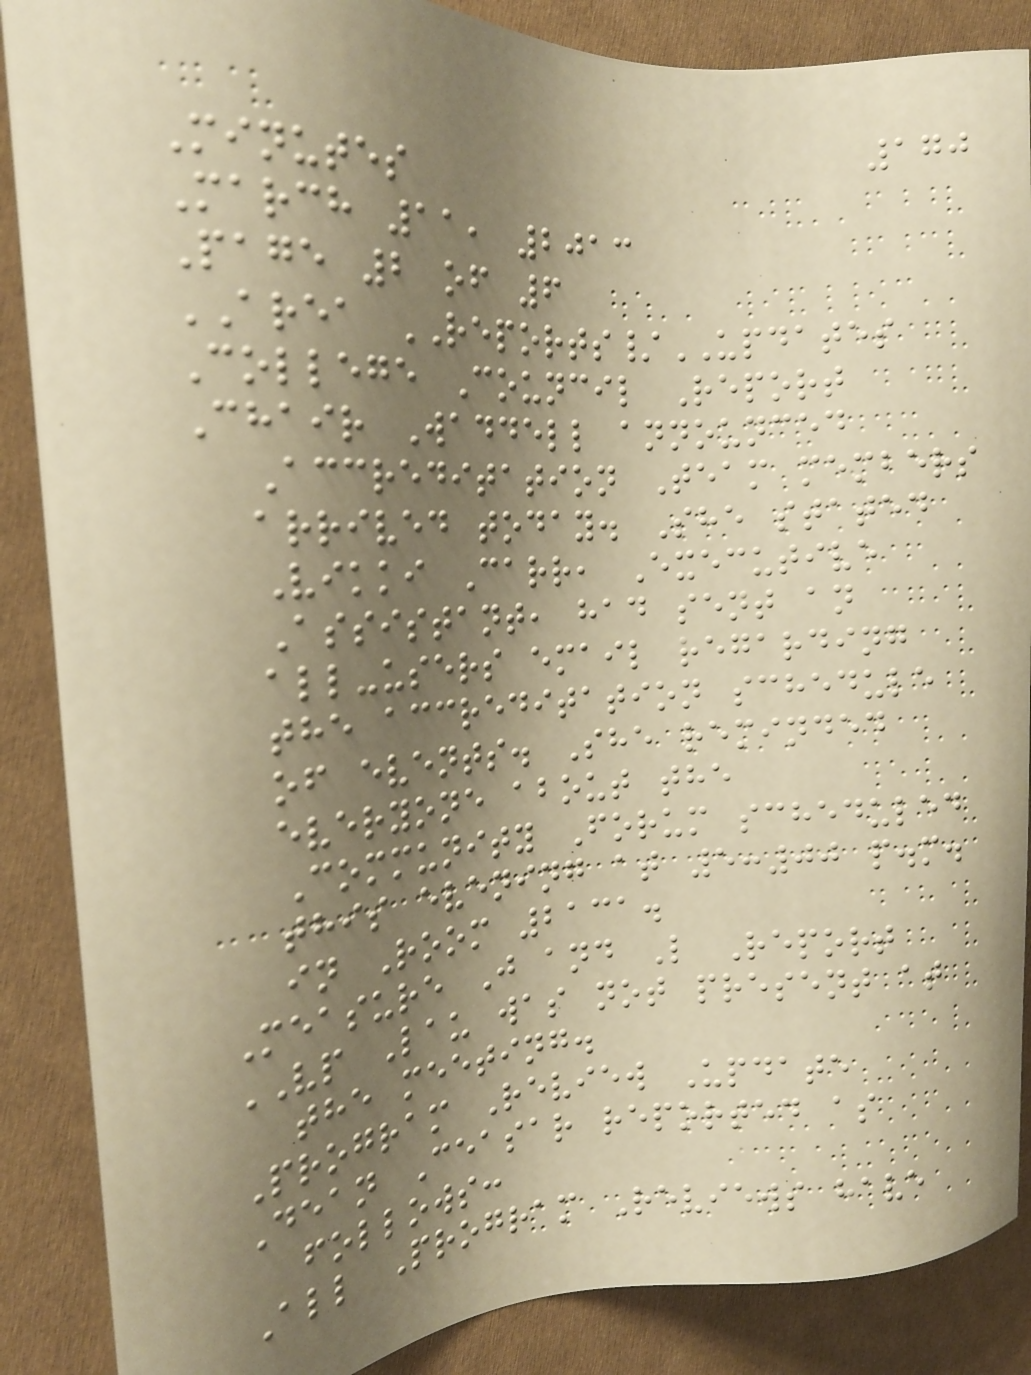170
Minutes
March 11, 2013
Page 2 of 6
AREA REPORTS/UPDATES
College Council Report
Chair Waddell announced
Accreditation Team members
arrived today. She stated
Vikki Carr, Executive
Assistant, had sent an
all-users email regarding
the accreditation schedule
of events. She reminded
everyone about the
Community Forum scheduled
this evening at 5:00 p.m.
in Room 2131.
Measure J and L Report
VP Lau was not present at
the meeting.
Program Review Update
Dean Ceasar reported as
follows:
All Program Reviews have
